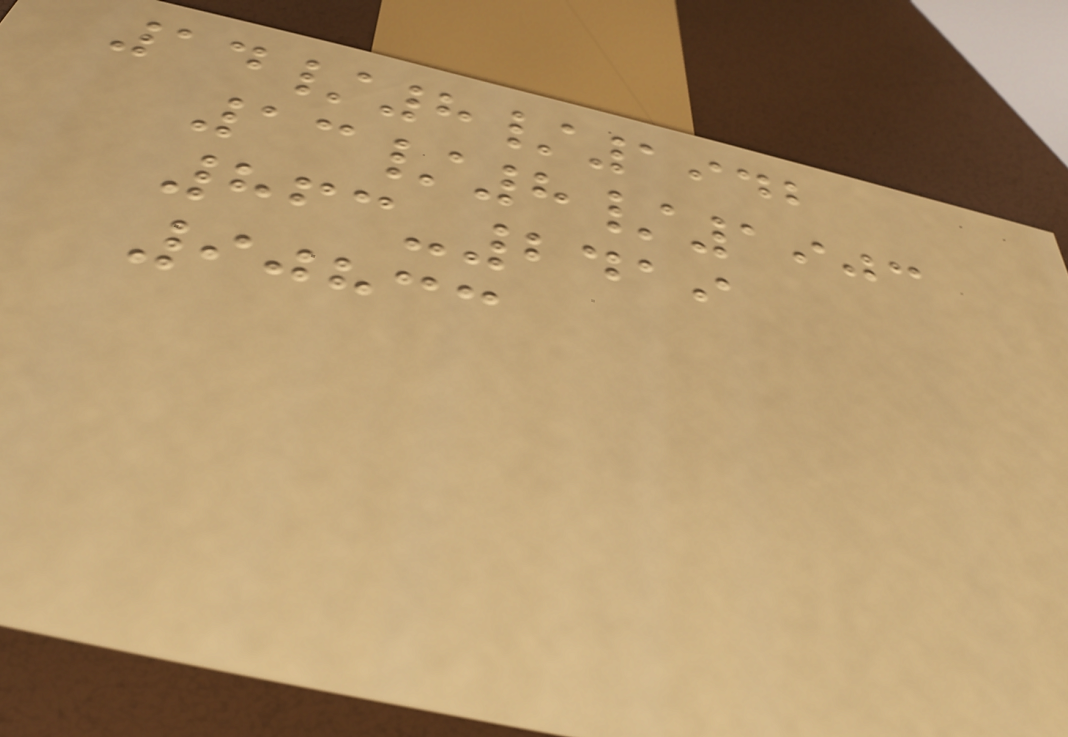14/8/1942
13/8/1903
863-2419
90833
